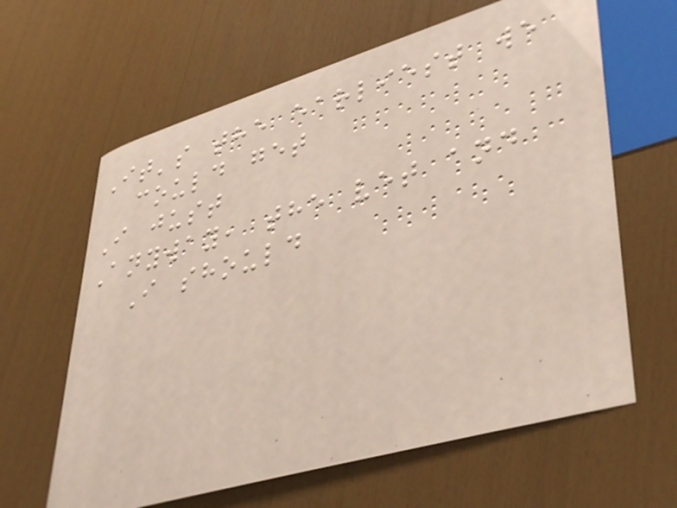It's the earliest we
could get
I just
Anyway, the vet and
I should
